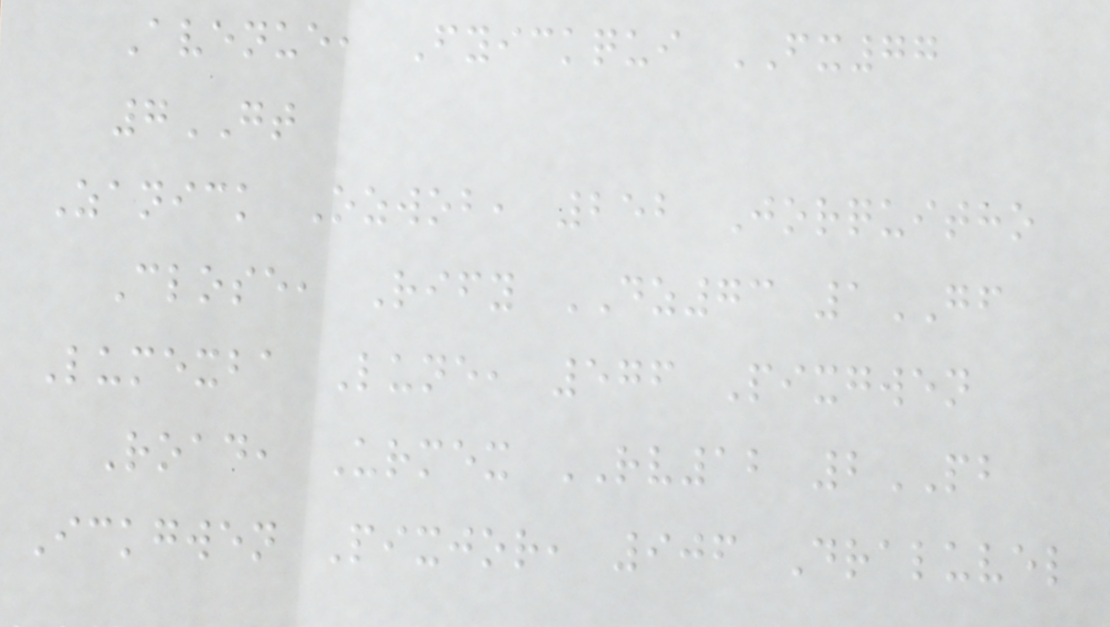Avenue, Fyickqui FX77
7GT
Zanick Ozwob, 252 Jorquitho
Close, Rify DZ73 1GF
Lumexba Lune, 576 Pixgwen
Road, Urmex RV12 2PB
Ickgwen Pixjor, 906 Draluvel
